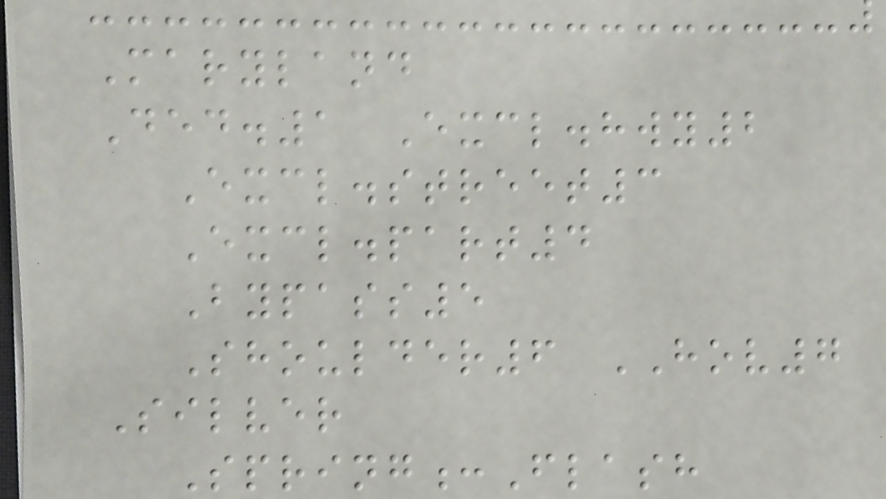Maryland
Ded.1 Excl.hwy2
Excl.street3
Excl.part4
Bypass5
Shoulder6 HOV7
Silver
Spring:Flash
